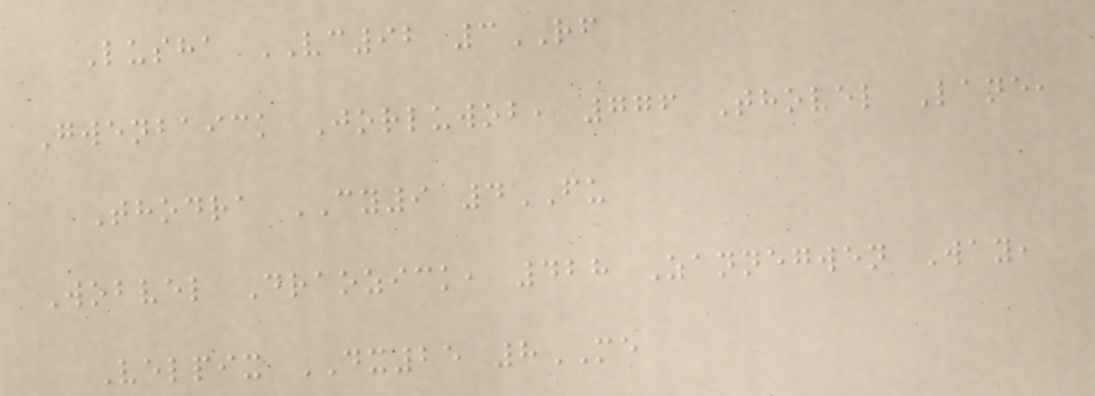Lusha VC92 3RF
Gwenbaick Jorluwob, 776 Thovel Lane,
Thodra CY9 4FU
Wobvel Draozick, 428 Zannegwen Way,
Velpix DX25 8ME
